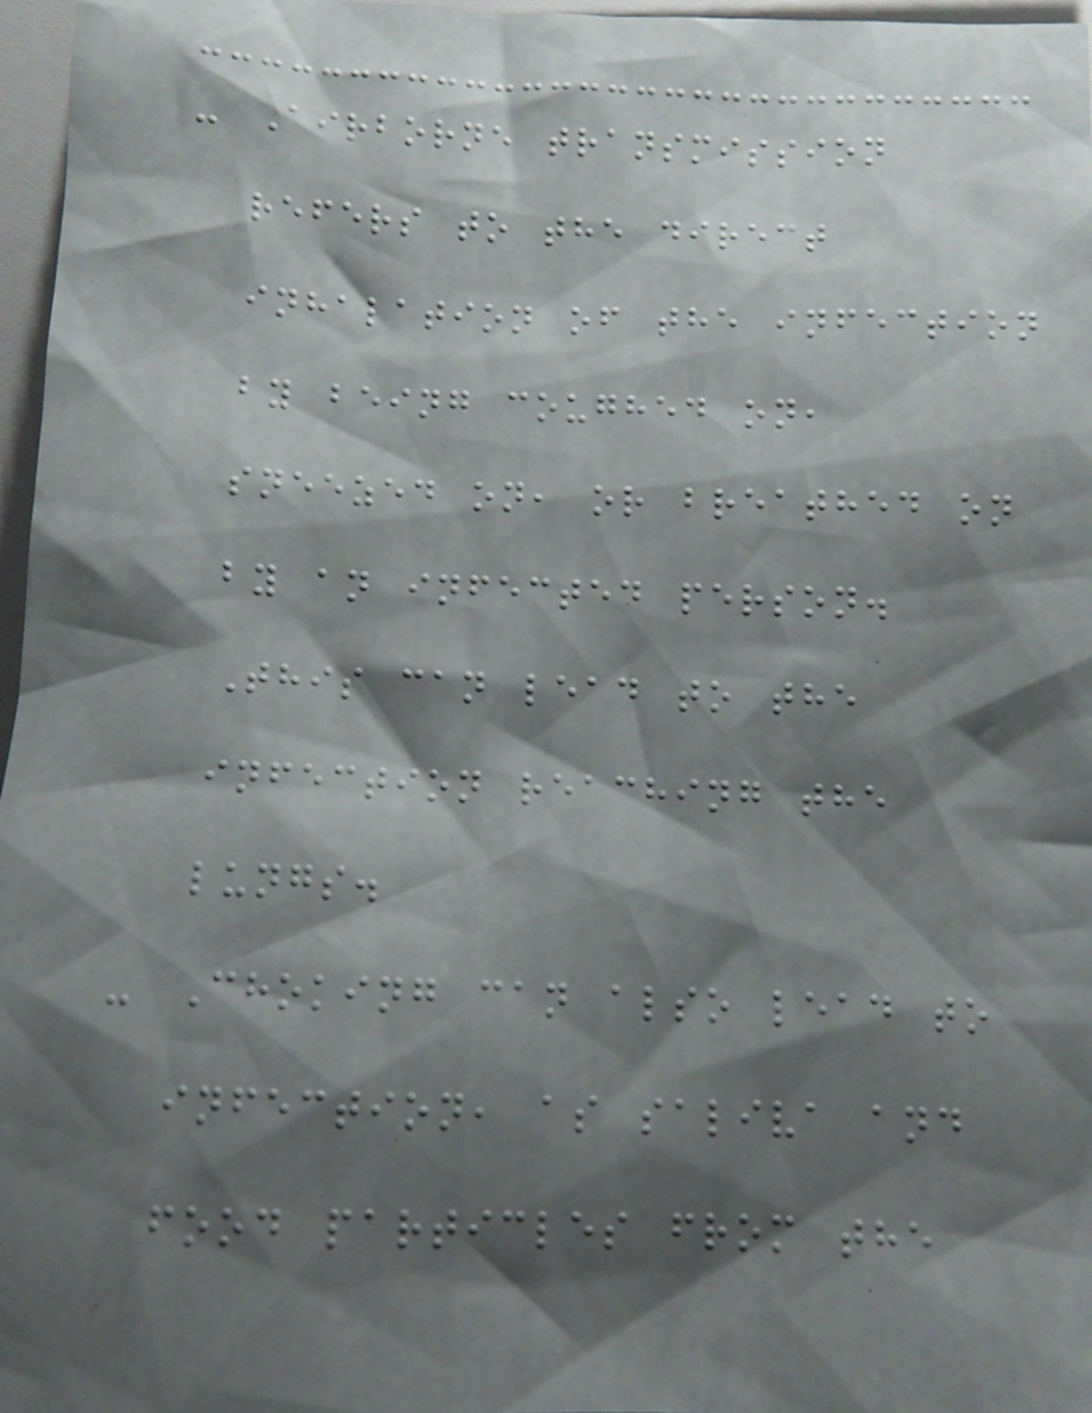- Airborne transmission
refers to the direct
inhalation of the infection
by being coughed on,
sneezed on, or breathed on
by an infected person.
This can lead to the
infection reaching the
lungs.
- Choking can also lead to
infection, as saliva and
food particles from the
